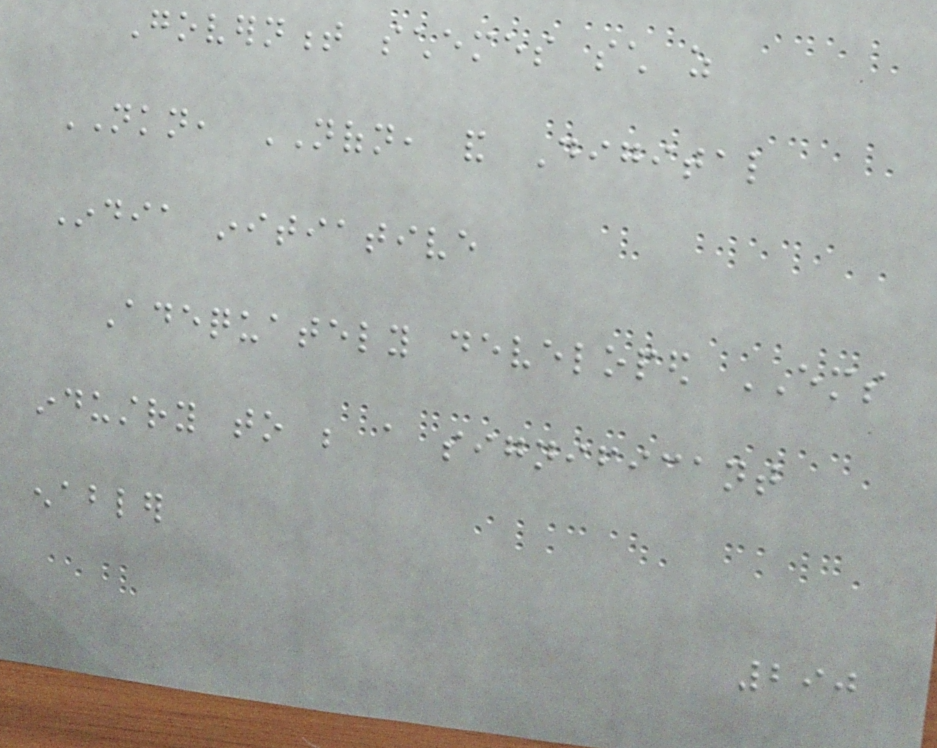Government schemes such as
NKN, NOFN, and Digital
India initiative
Adequately developed EMS
industry to be a significant
enabler
290
